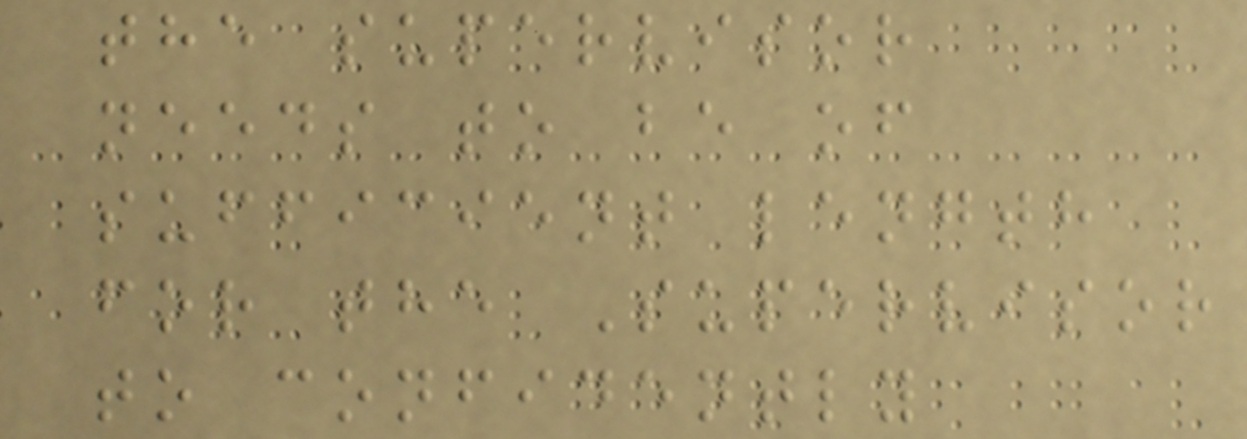the supervisor
needs to be of
sufficient length
for the Supervisor
to confidently
